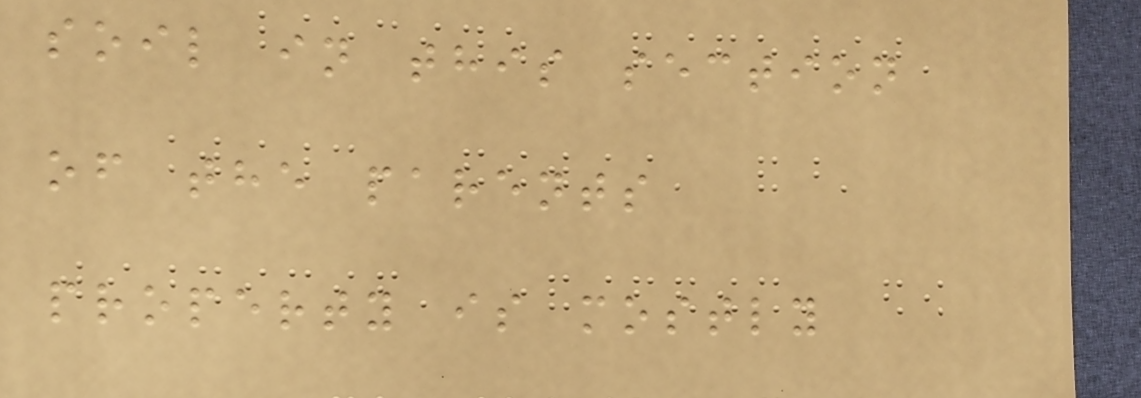soil in this section
of the parents
property is mostly
